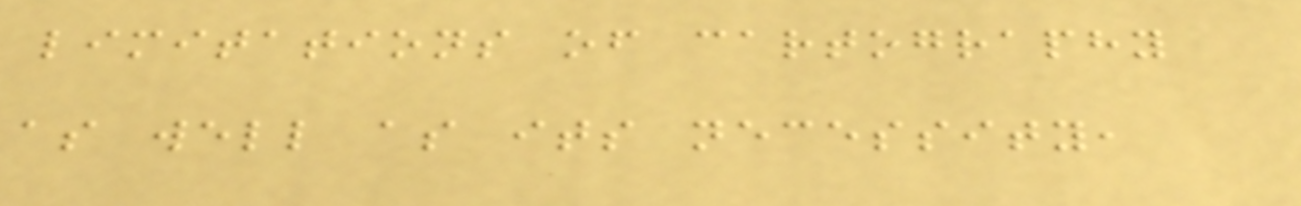limitations of cartography
as well as its necessity,
